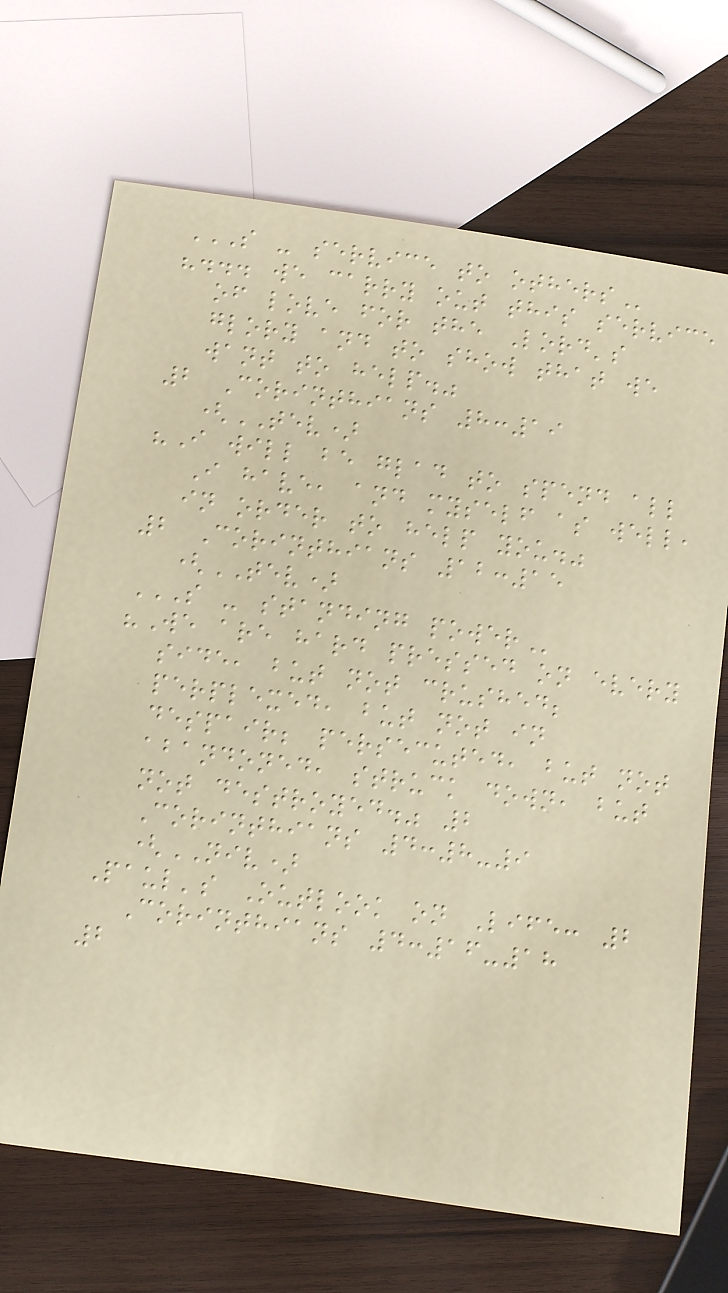S - SERVICE TO OTHERS
"... we carry out this service
of love for the Lord's
glory and to show that we
want to help."
2 Corinthians 8:19
(TEV)
"I will be glad to spend all
I have, and myself as well,
in order to help you."
2 Corinthians 12:15
(TEV)
S - STANDING POWER
"We are hard pressed on every
side, but not crushed;
perplexed, but not in
despair; persecuted, but not
abandoned, struck down, but
not destroyed." 2
Corinthians 4:8-9
(NIV)
Paul's Outlook on Life: 2
Corinthians 4:16-18
2
